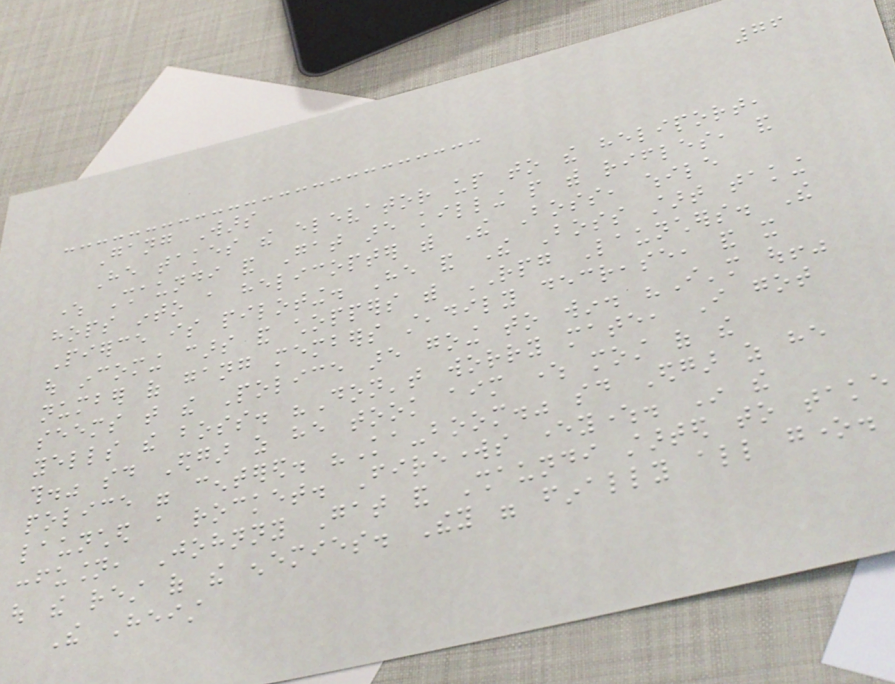76
Gang Wars
He takes the elevator up to the heliport,
where Shaundi and Gat are killing people with rifles, and
hops into a helicopter with The Boss, while
Pierce is piloting. He and The Boss start taking
out incoming cars and choppers with RPG Launchers. The
number of gang members steadily decrease, and it
seems that the Police are going to win. "I'm out!"
yells the boss. "Don't worry mate, I got
this." said Edgar as he took aim where most of the
police were centered. "Ka-boom." said Edgar as he
launched a rocket. Fireworks everywhere. In the
confusion, Johnny Gat and Shaundi started to take
out the rest of the enemies. They were finally all gone.
The Heist
